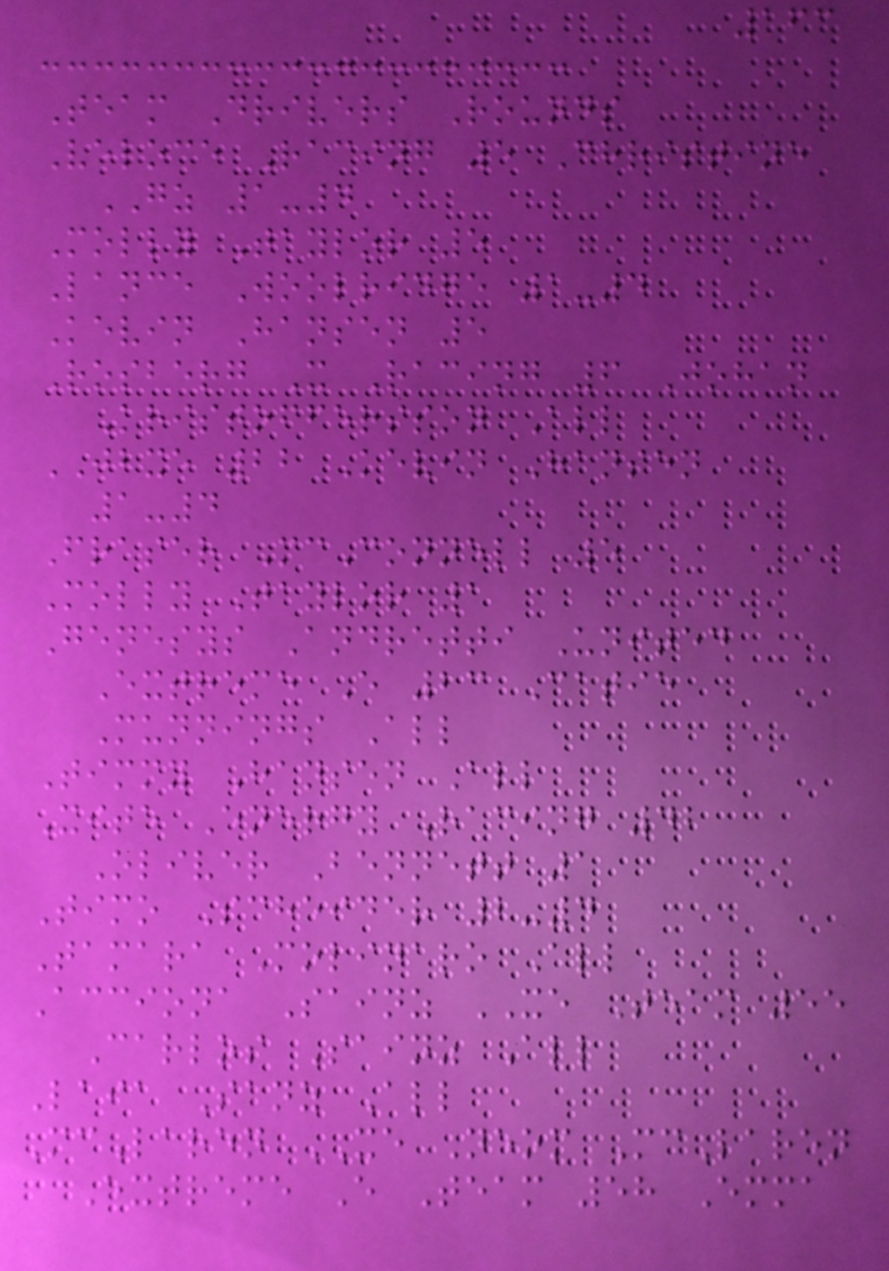163
Team Drivers Rounds
Veloce Racing 5 Christine
GZ 1-4
Molly Taylor 5
Lance Woolridge 1-4
Kevin Hansen 5
Rosberg X Racing 6 Johan
Kristoffersson All
JBXE 22 Kevin Hansen
1-4
Fraser McConnell 5
Molly Taylor 1
Genesys Andretti United
Extreme E 23 Catie
Munnings All
Timmy Hansen All
Xite Energy Racing 42
Oliver Bennett 1
Timo Scheider 2-4
Tamara Molinaro All
Acciona Sainz XE Team 55
Carlos Sainz All
Laia Sanz All
McLaren XE Neom McLaren
Extreme E Team 58 Emma
